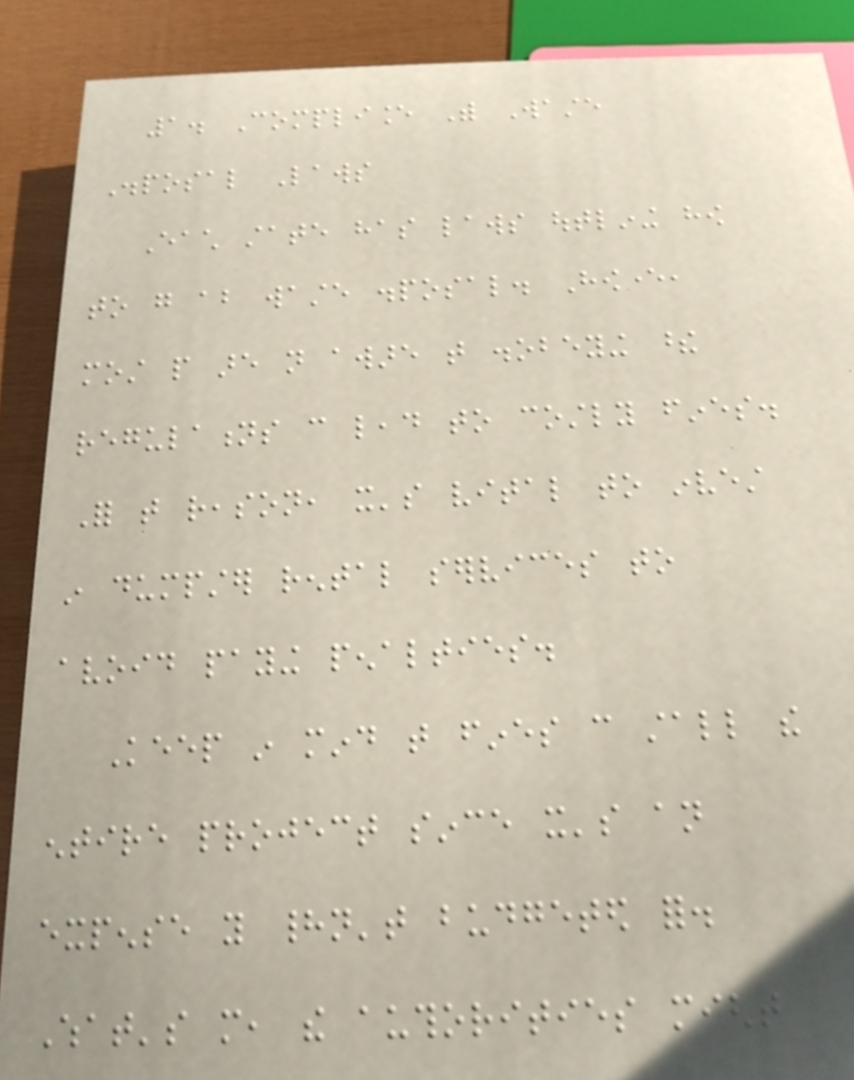1. Compliance With Waste
Disposal Laws
Each state has laws outlining how
to go about waste disposal. However,
most people are not aware that disobeying these
regulations can lead to costly fines.
For that reason, it's vital to invest
in dumpster rental services to
avoid paying penalties.
Keep in mind that fines can stall the
entire project since it's an
expense you hadn't budgeted for.
What's more, the authorities might
